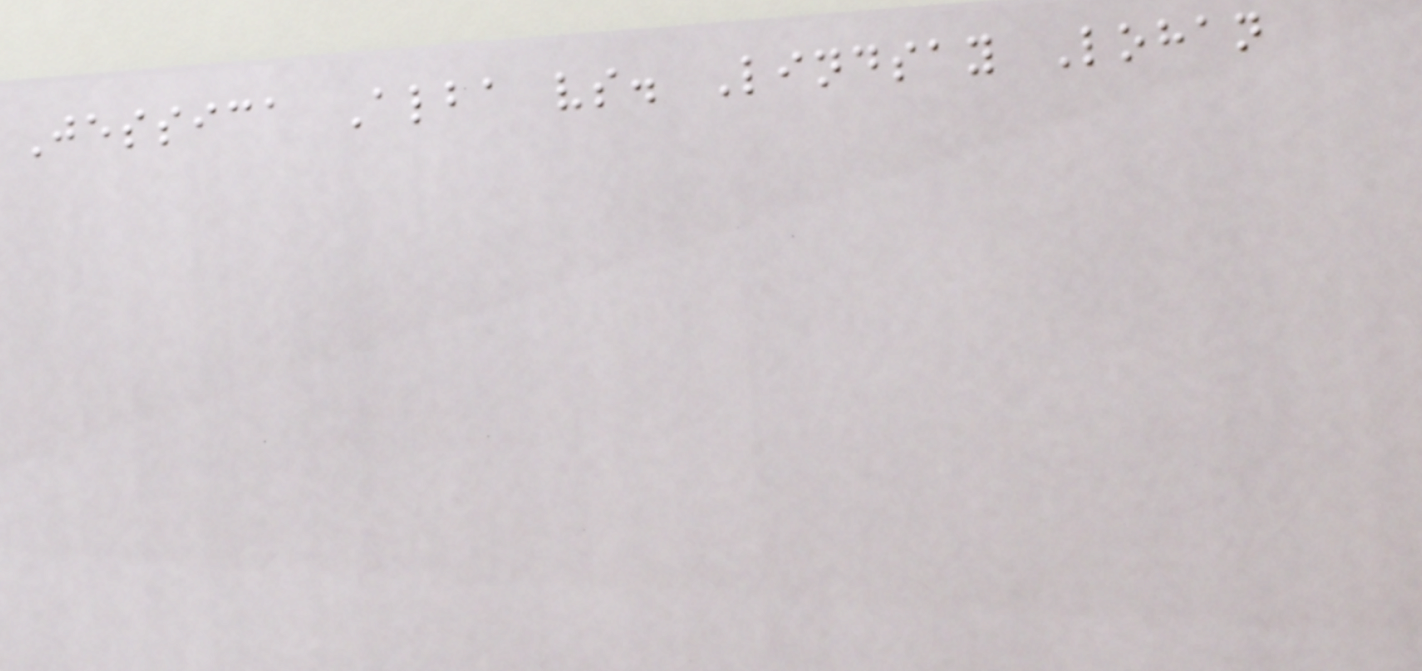Jessica Alba vs. Lindsay Lohan
